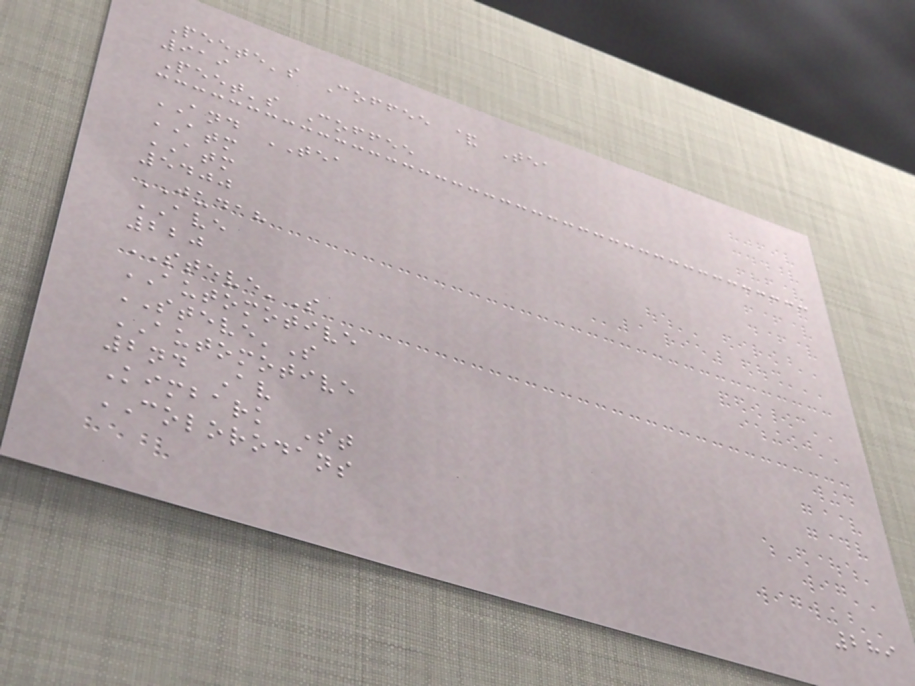Peete's Coffee & Tea
919
Peet's Coffee
AND TEA
ATM
ATM
5400
JUDAH
AVE
220
STEVE'S
AUTOMOTIVE
STEVE'S
AUTOMOTIVE
2nd Av
Kimbark St
COLORODANS
289
